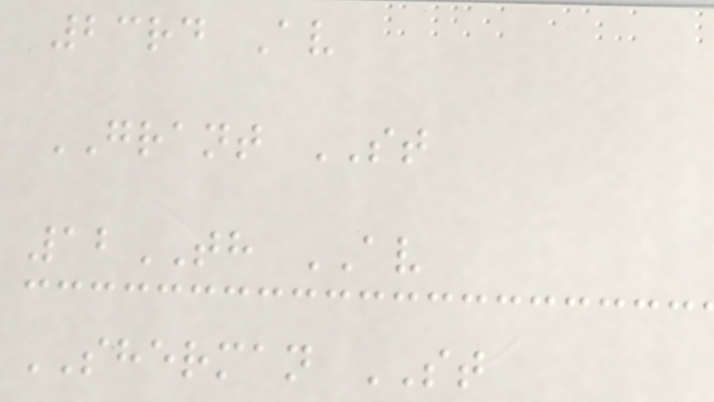23rd Av
GRANT ST
12TH AV
SHERMAN ST
